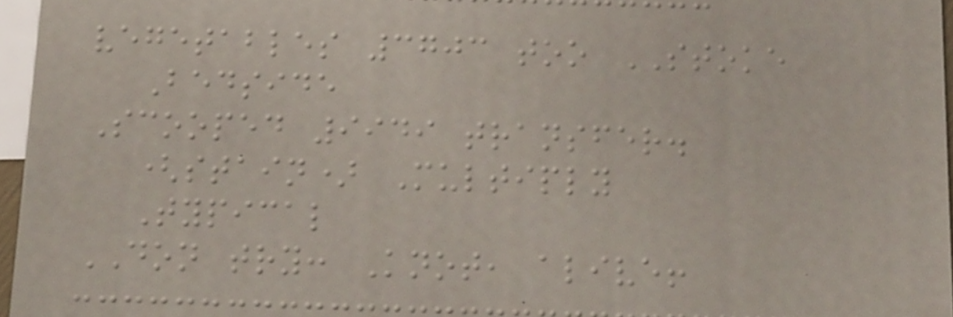vegetables 3703 too STOKE
Bedside
Scooped 9949 transfer.
(stain) Multiply
Typical
DON try: Knot, alive!
